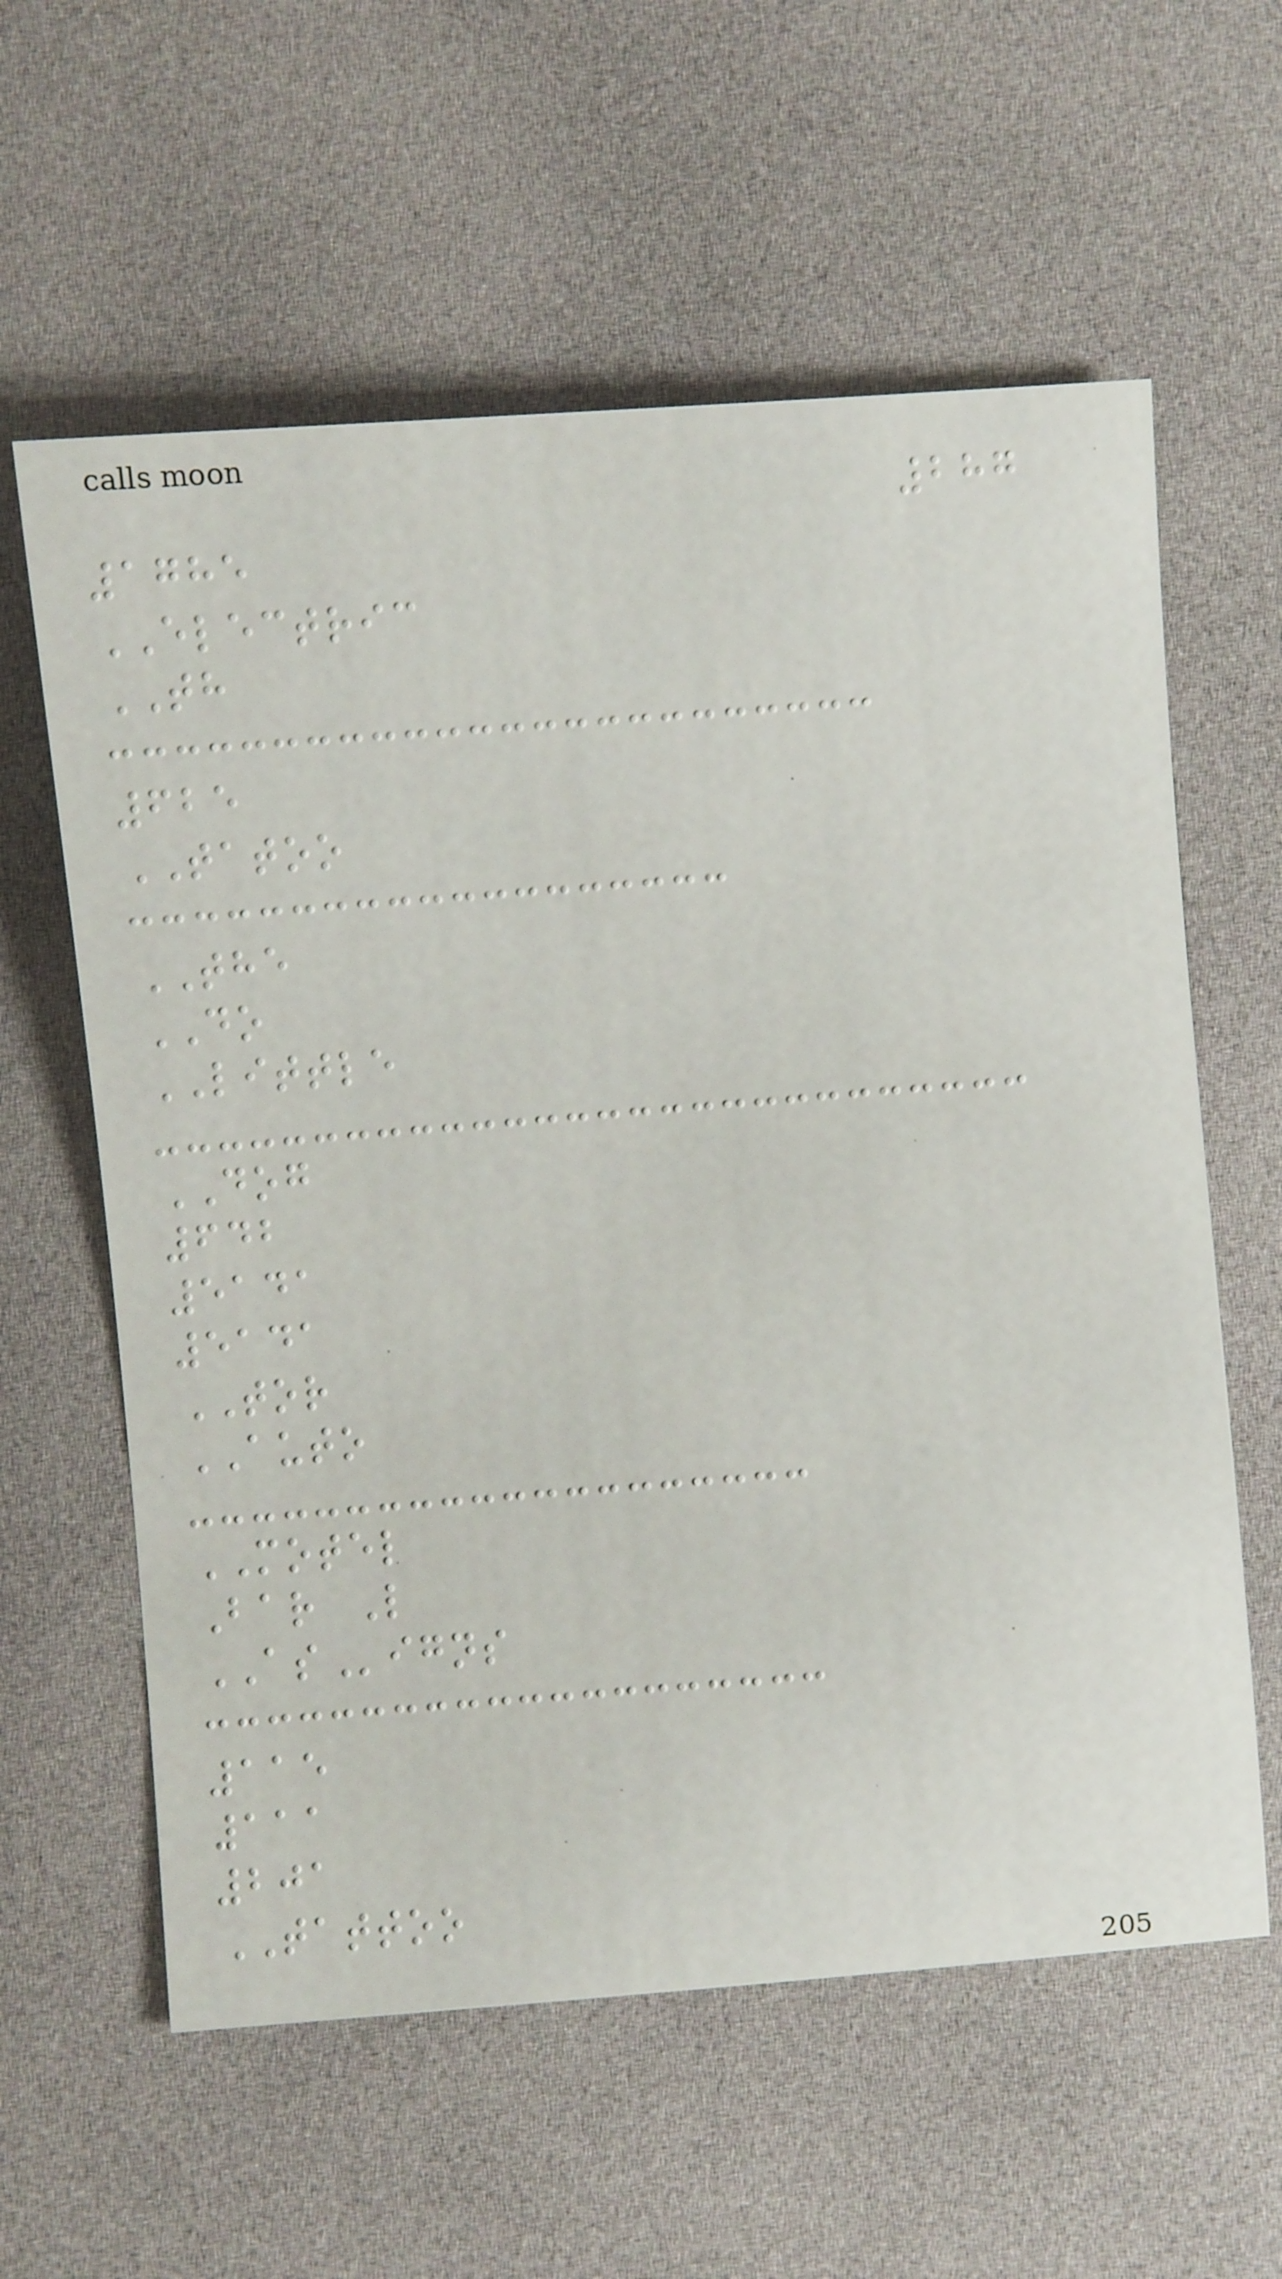287
1785
ELECTRIC
TH
625
TATOO
THE
DO
LITTLE
DOG
642
5141
5141
TOR
AUTO
MOTEL
Bar L
ASigns
115
111
201
TATTOO
